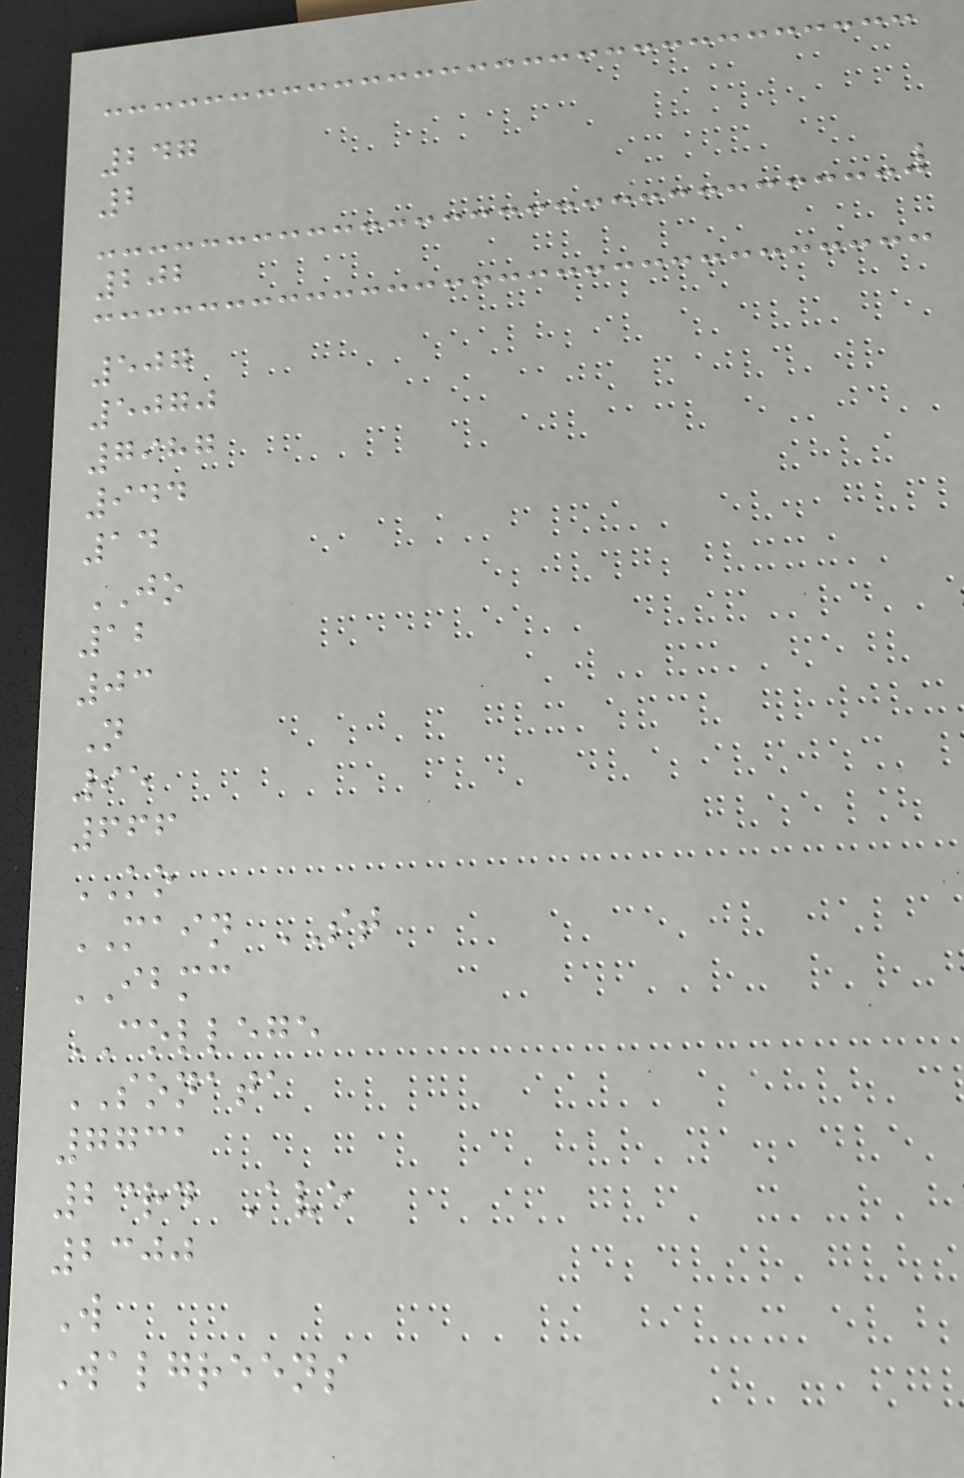247
2
202
507
5070
7987
944
14
JO
12
03
N
95
666
KO
MAIN ST
IBMC
COLLEGE
SONATA
7731
23rd Ave
2300
W
Walgreens
